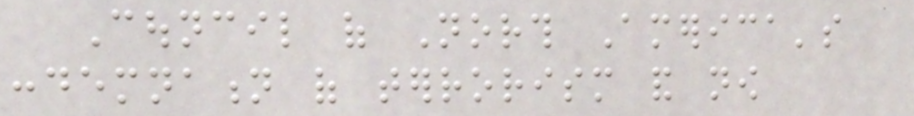Council of North America's
condemnation of terrorism and now
